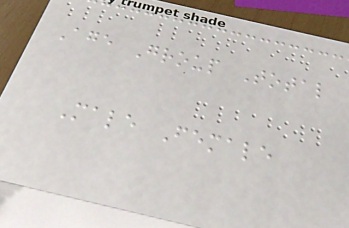Age Group Total
Male Female
